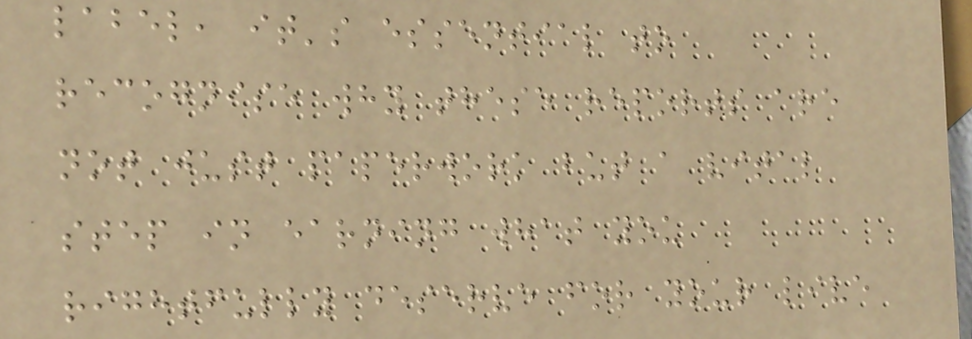label, it's essential to
recognise why these reports are
not just paperwork but a vital
step in earning what you
rightfully deserve for your live
